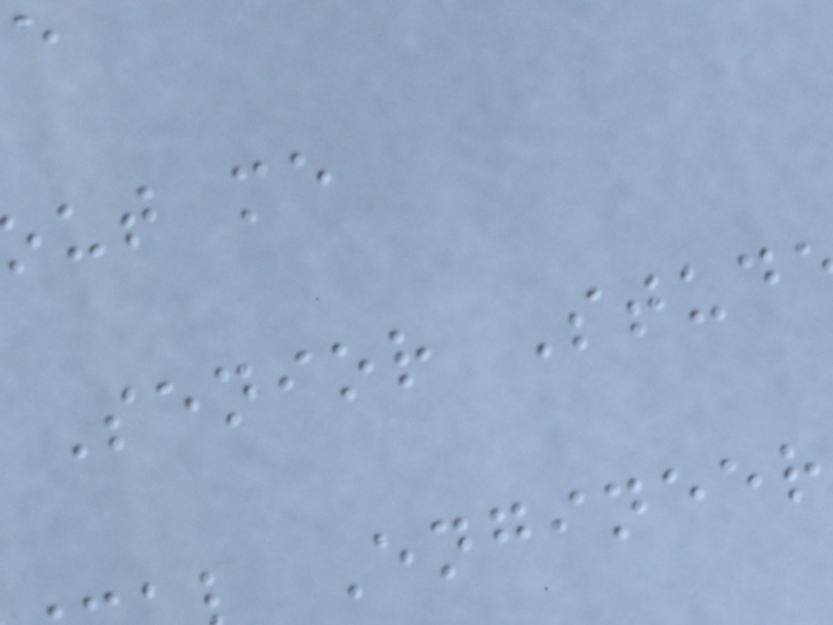ut me
Senior Stud
